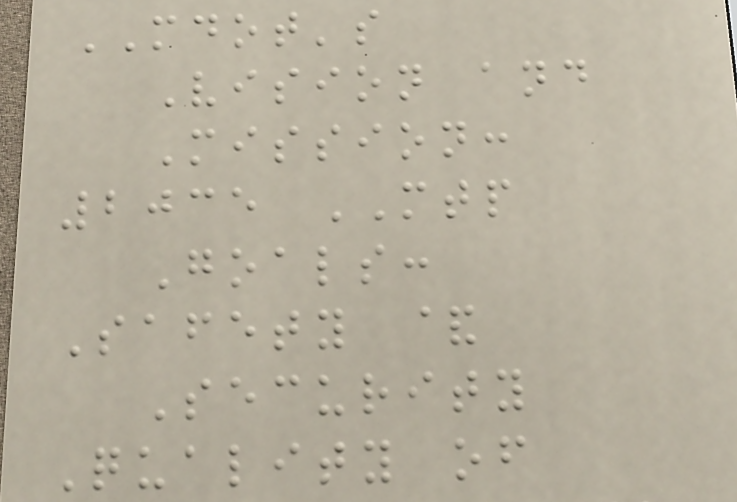MDOT's
Vision and
Mission:
2035 MTP
Goals:
Safety &
Security
Quality of
